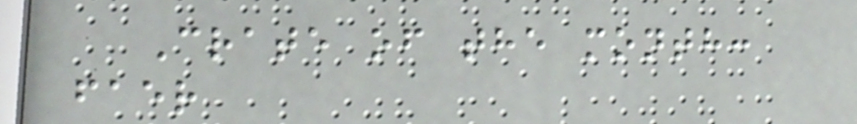Crate of the month:
faer
